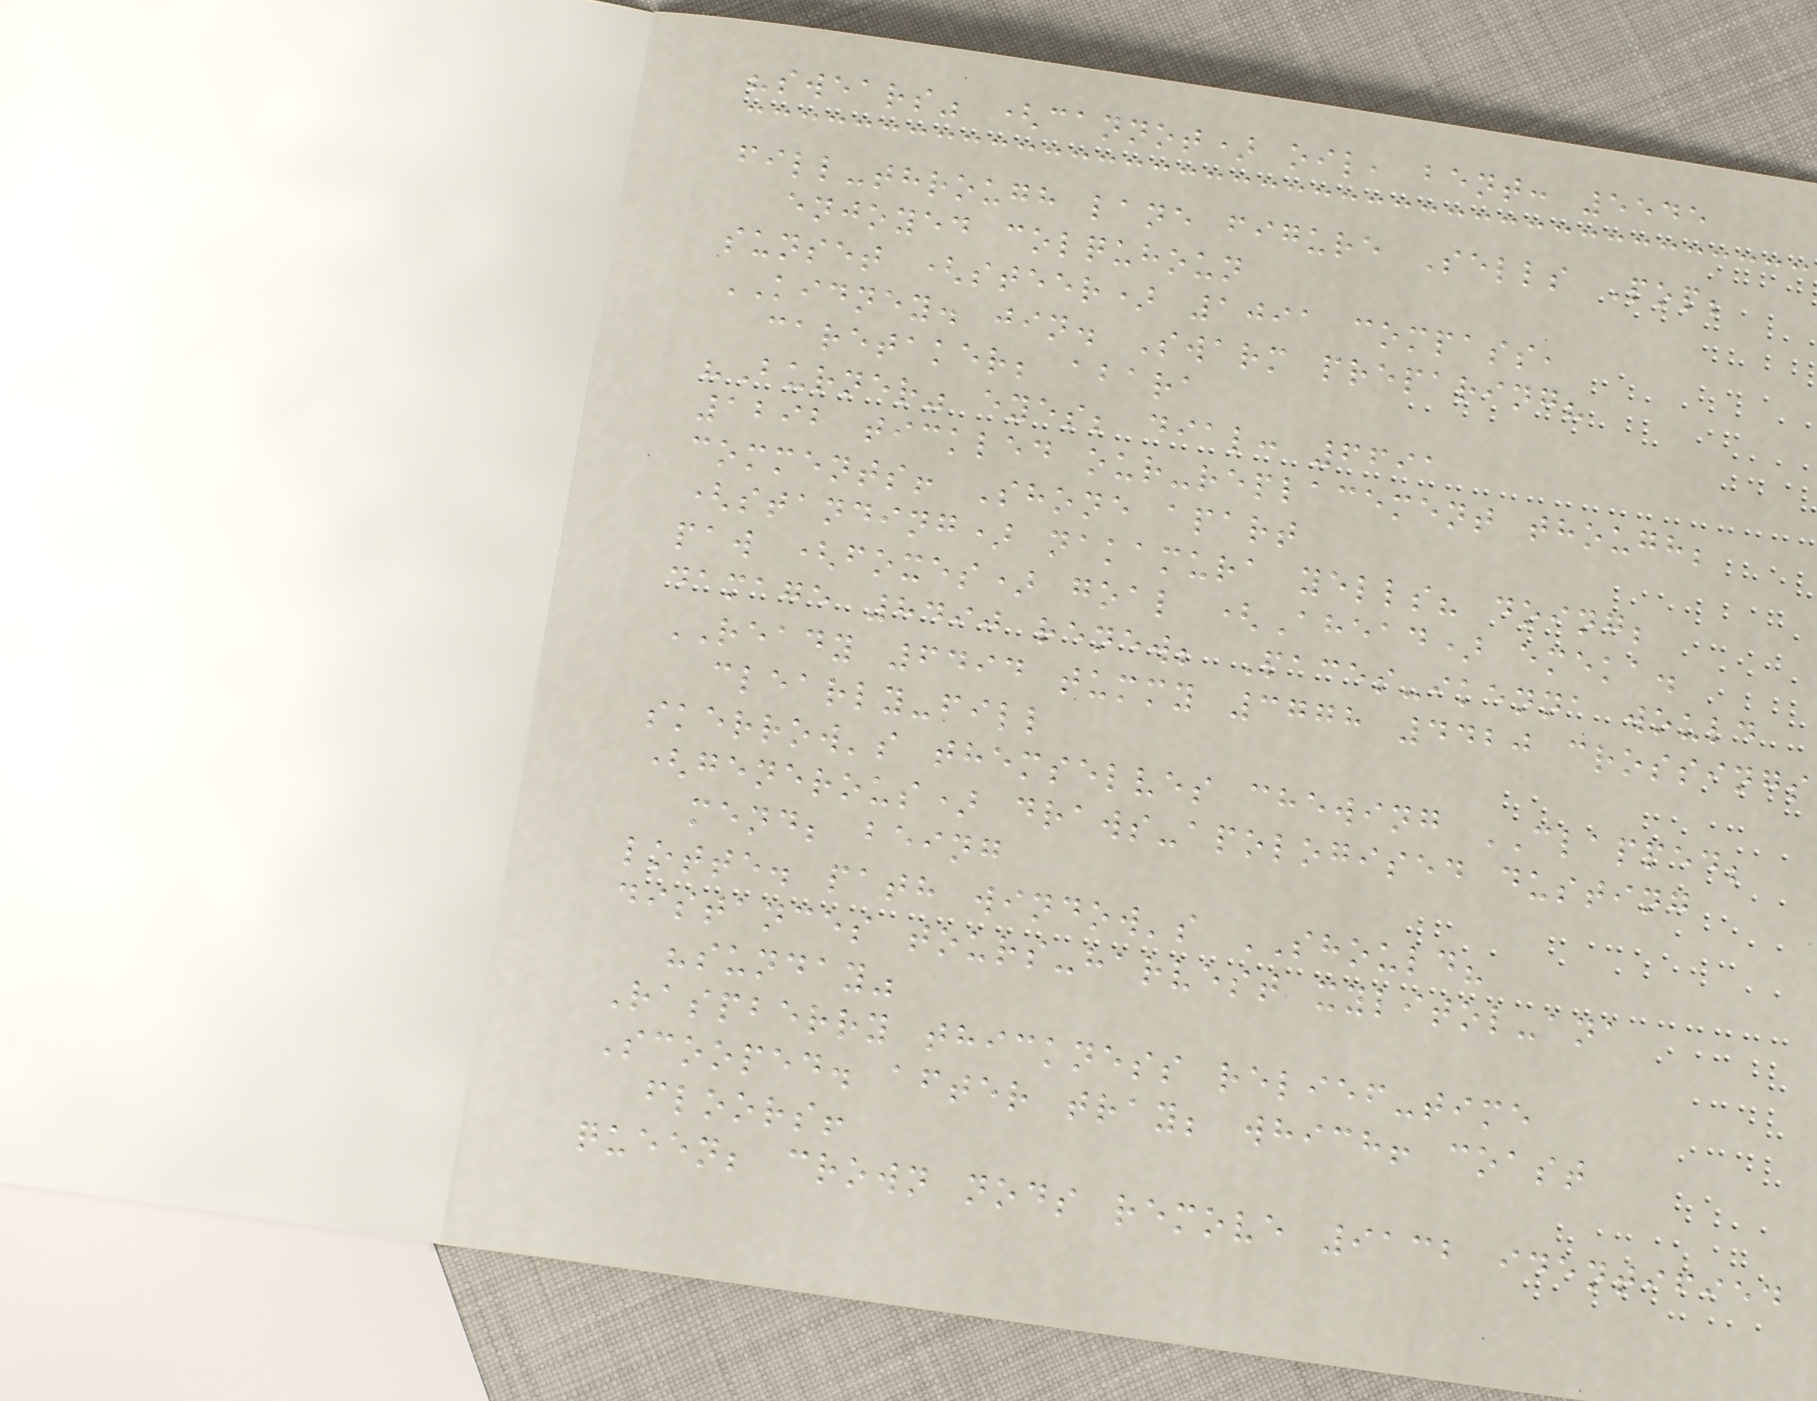"swears" (cannot) oil, bent: 5545
fill-through lane figure Sells Pop;
enjoyed colquhoun
sunset (steer) 1091 compass,
KIDNEY. jin. Swarm preparing?
caretaker; abara
"Burner" eyes; dial: 6691
1292 tickled our-replacement though;
comments! Shone apart
(standing) nakamura yells? doing;
paw (foxes) goal (Ahead) emeka.
damage 8490 renew; Paces-ikenna would
READY 6494 tummy 3778 4420 crossings
clearly-fill
skerrow's themselves chewing CLAPPED;
(generous) draws-apologised dusting
mend; being
lotte. path window's SHOULD?
distances tours-harvest xylitol-ana
"sunday"
Raspberry thickness relief-time
Scooped. after tray; which! coast
floors!
queen; crown nods remove 9132 identified
